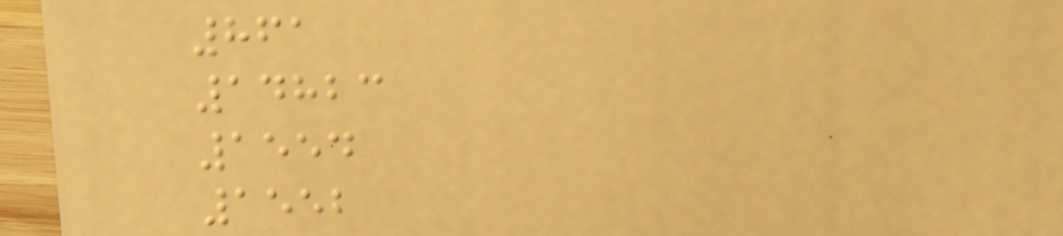861
14823
1554
1552
